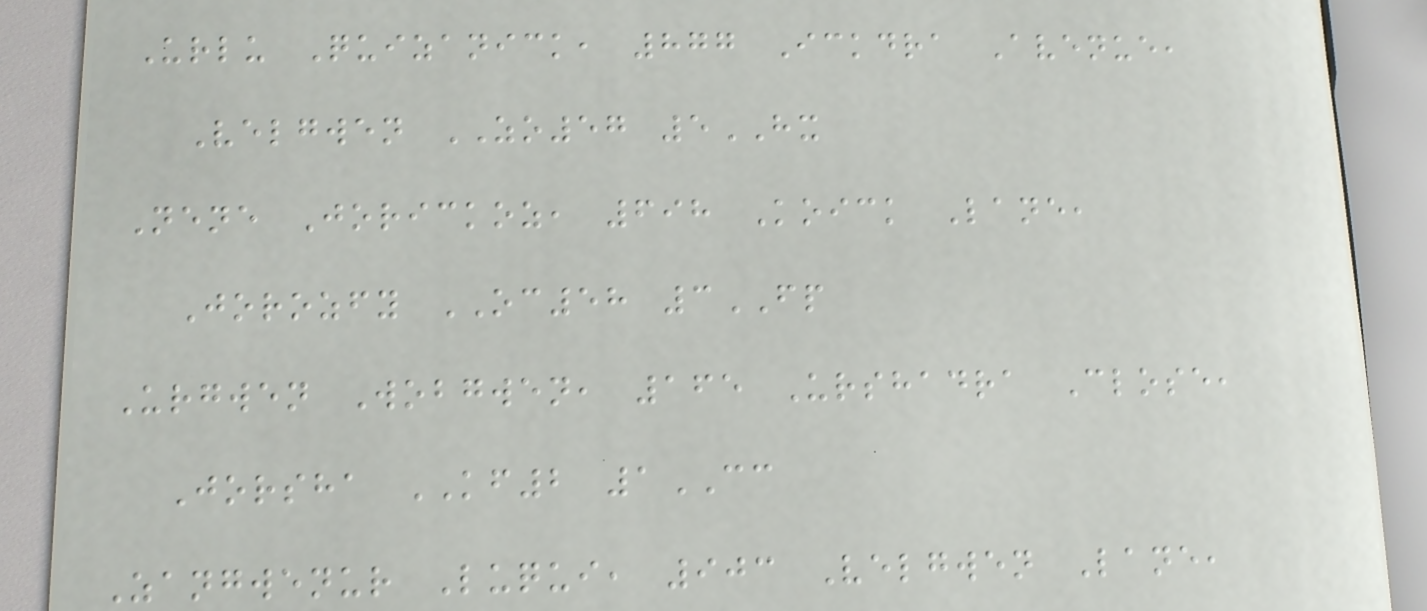Urlu Quizanick, 877 Ickdra Avenue,
Velgwen ZO57 5HX
Nene Jorickoz, 698 Koick Lane,
Jorozfy OC58 3FP
Urgwen Wobgwen, 165 Urshadra Close,
Jorsha KF2 1CC
Zangwenur Luqui, 903 Velgwen Lane,
